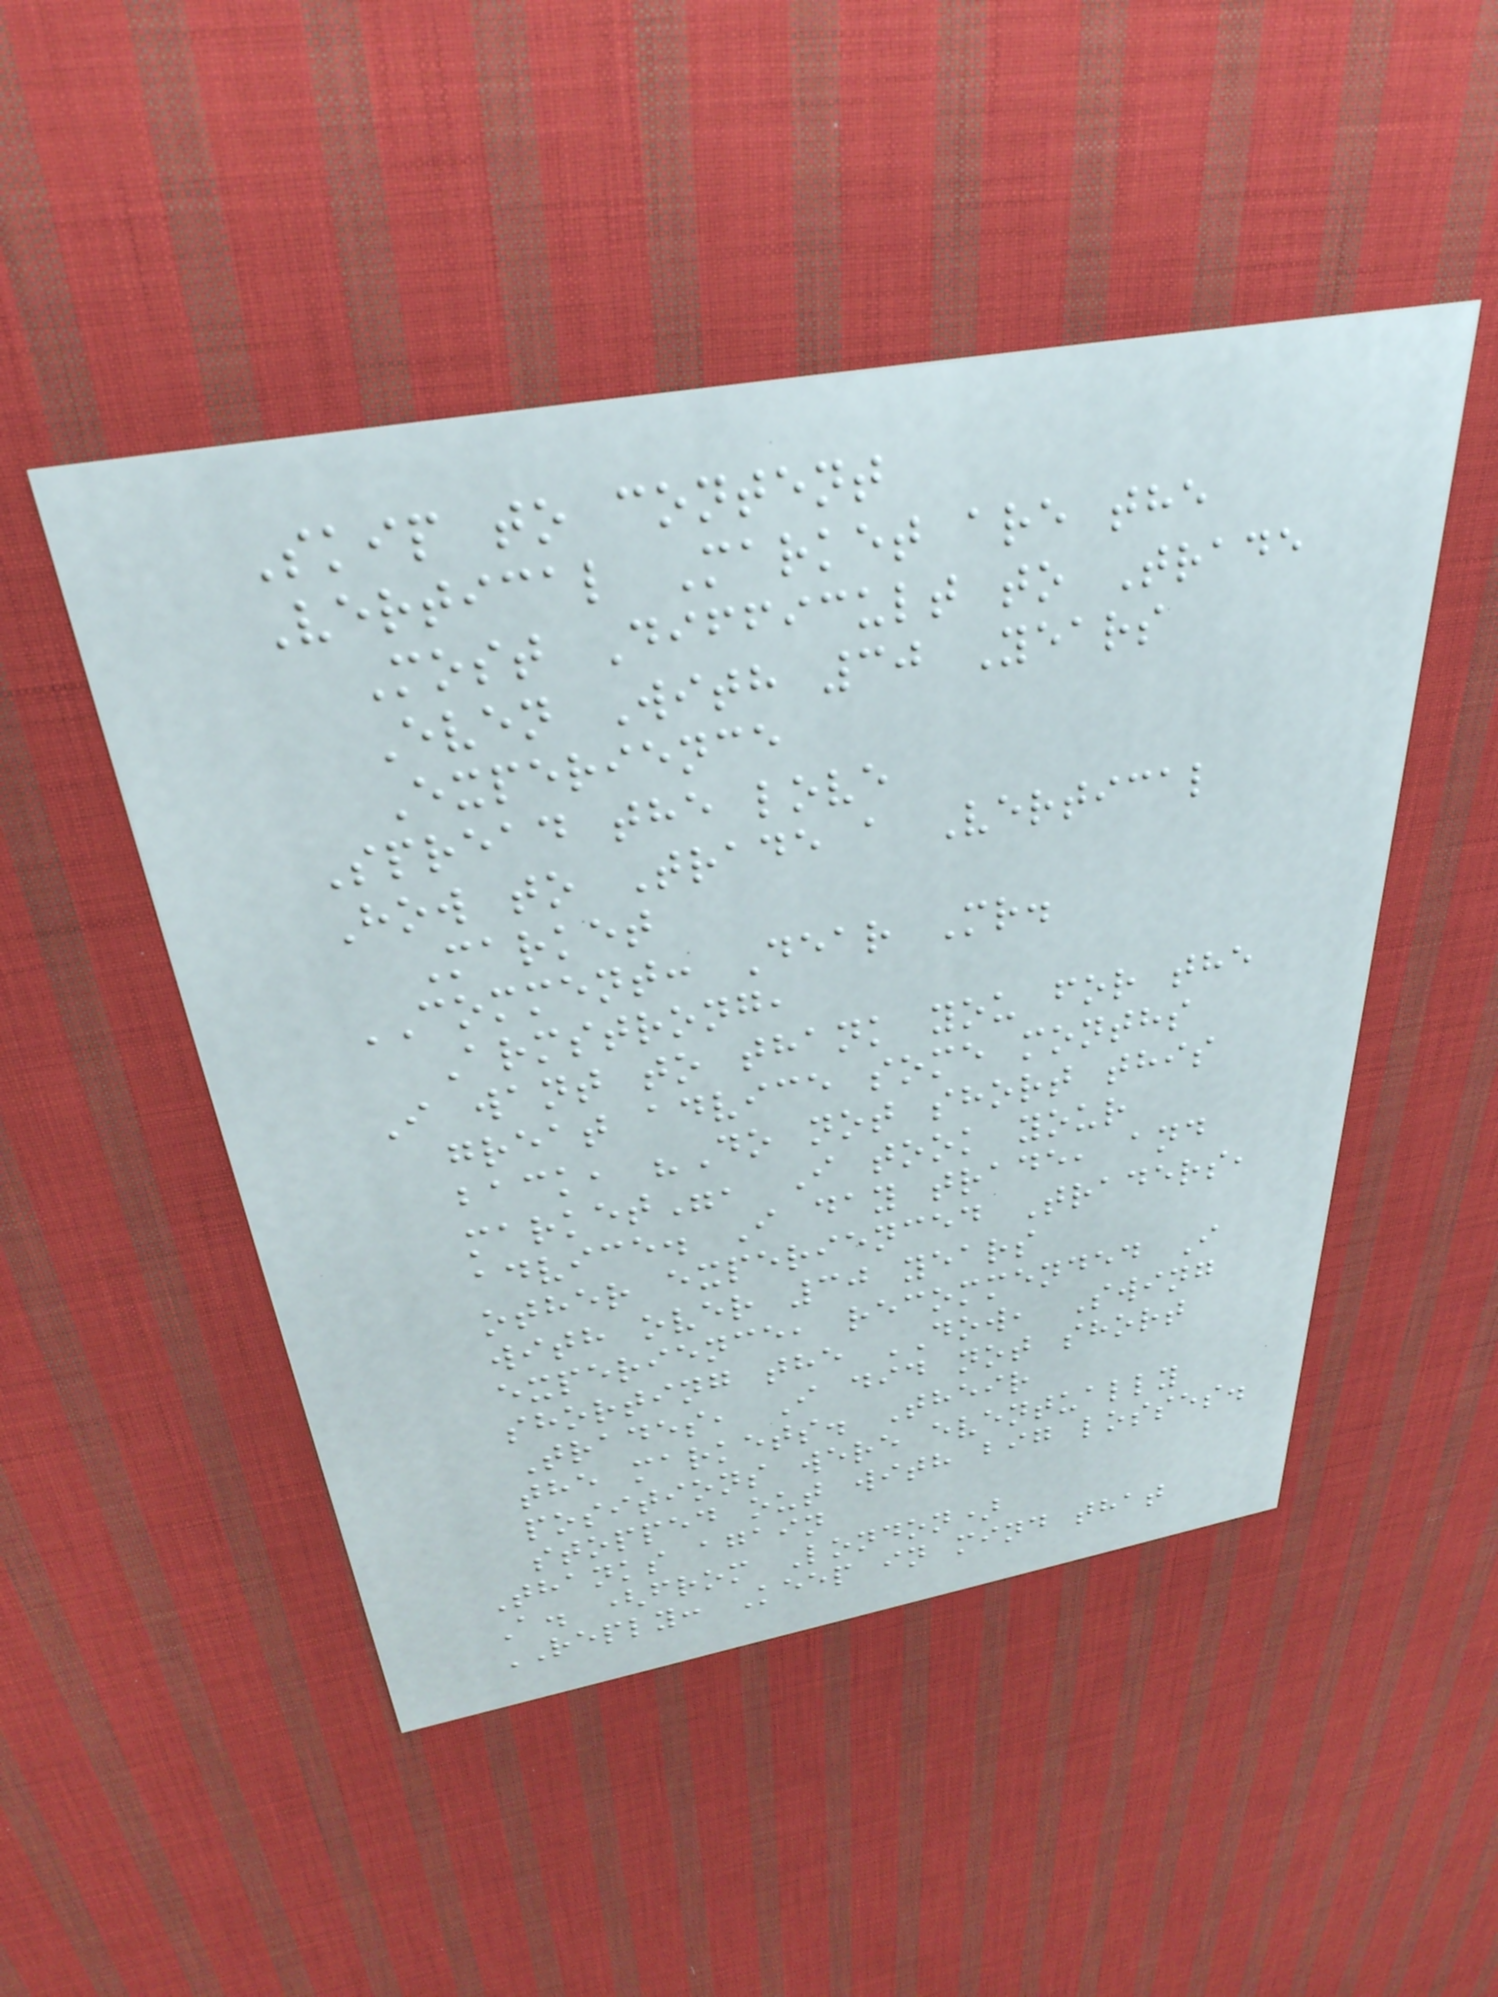Skip to content
Vertical Market are the
Most Difficult to Trade
Even With 30 Years
Experience
Spread the love
How to Trade a Vertical
Market
COMMENT: Dear Mr.
Armstrong,
I want to thank you for the
great advice some months
back, "Do not short this
market", I took your
advice. I day trade, and
other experienced Traders,
with over 30 years
experience, recommended I
shorting the DOW, Swing
Trades, I did not short
the markets. Their
positions were eventually
stopped out with big losses.
Thanks again
A. (from London)
REPLY: Keep in mind that
